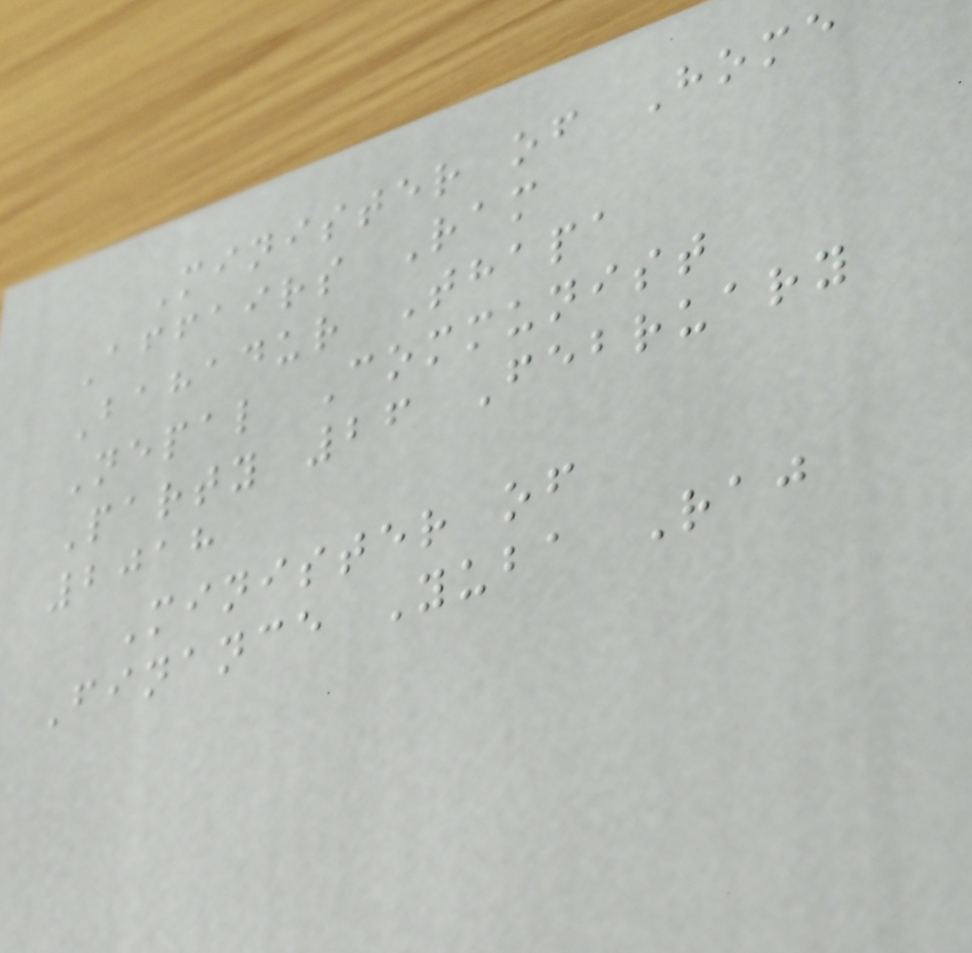Minister of Home
Affairs Ram
Bahadur Thapa
Nepal Communist
Party 26 February
2018
Minister of
Finance Yuba Raj
